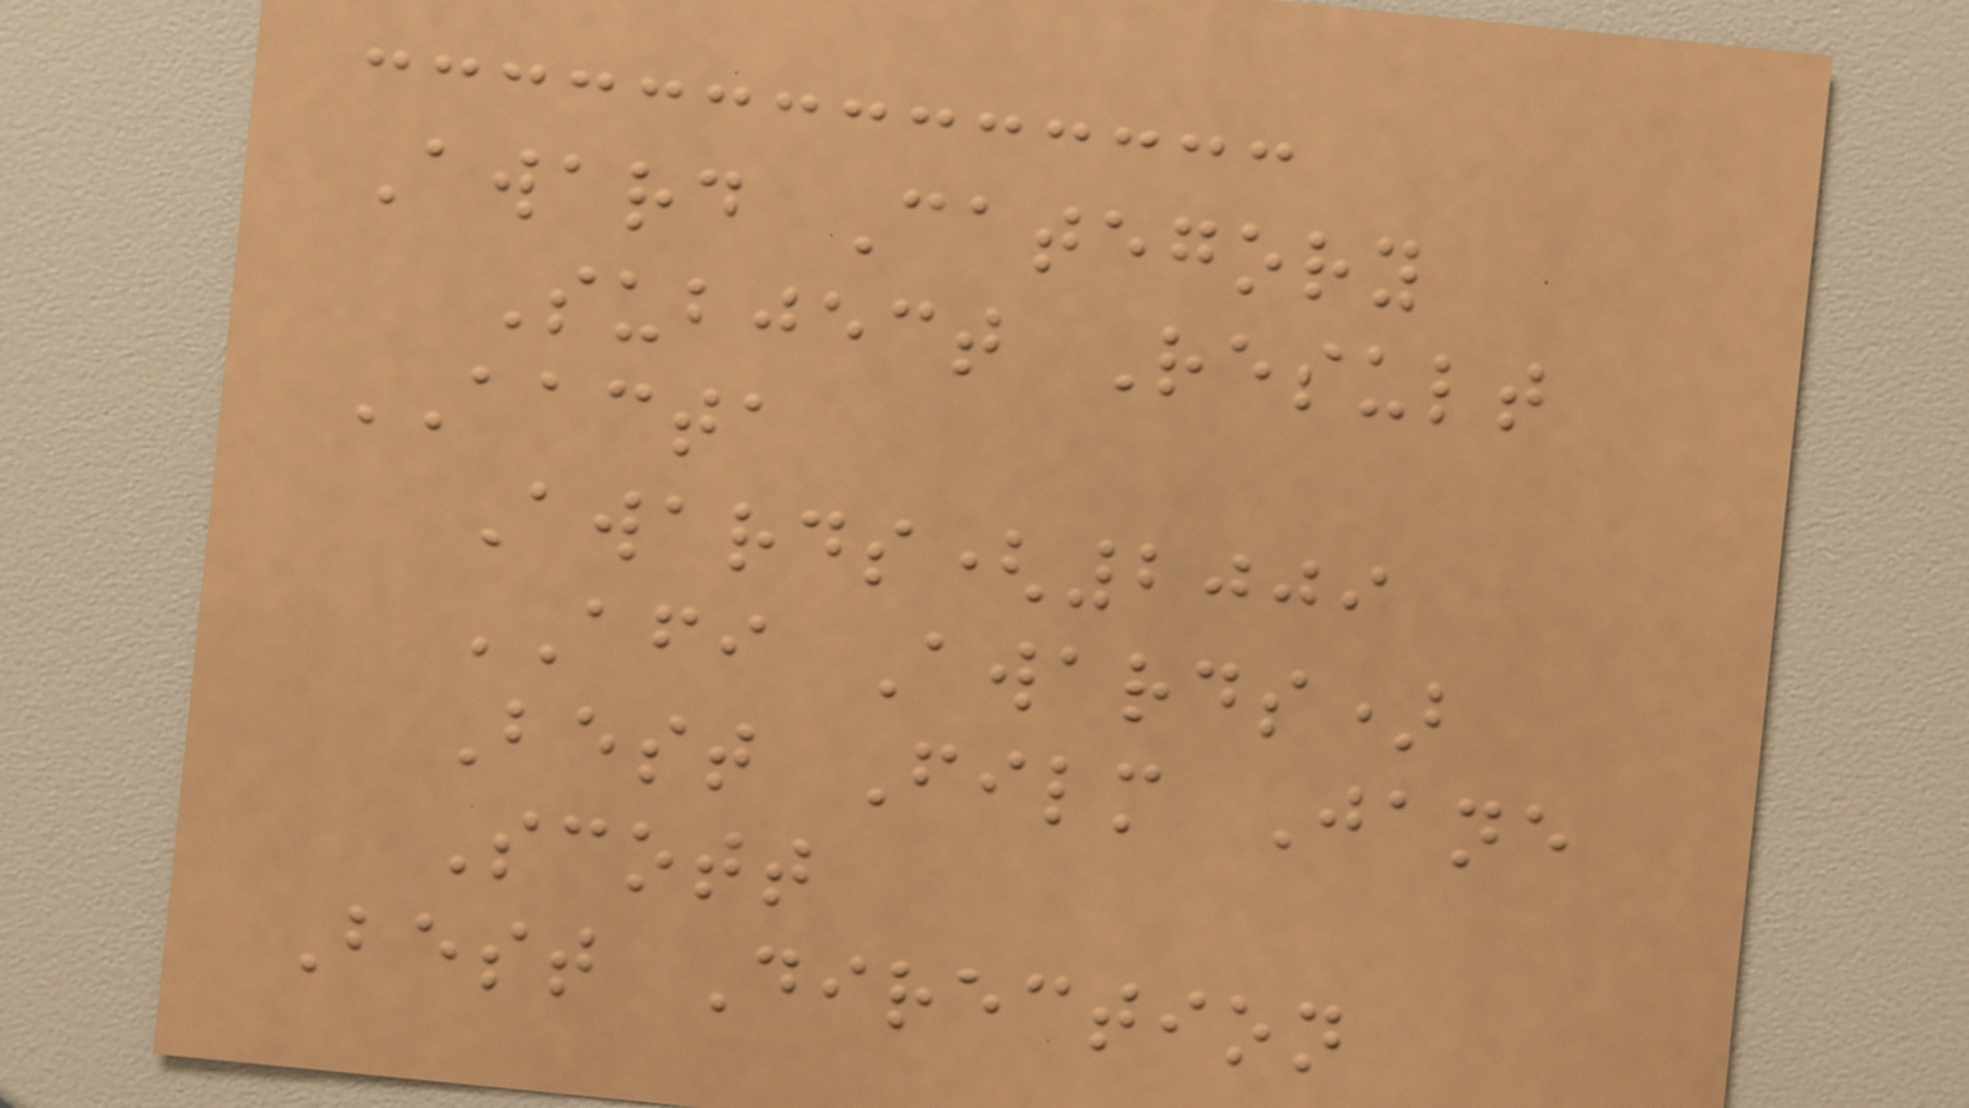Award Category
Subject Result
AACTA
Awards(2009
AFI Awards)
Best Film Jane
Scott
Best Direction
